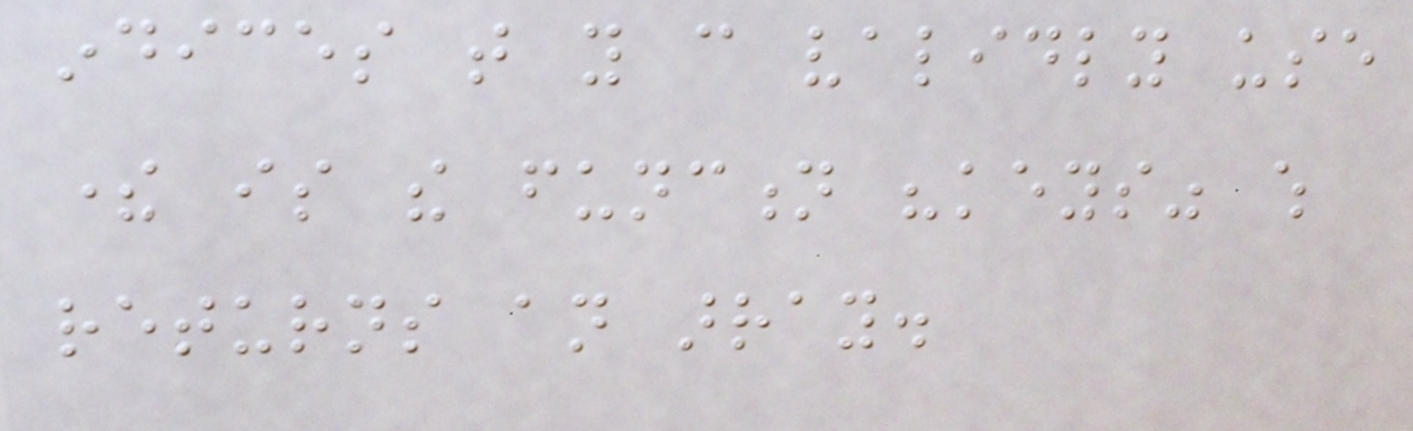indices that you can validly use
there is the function "keys" which
returns an array.
